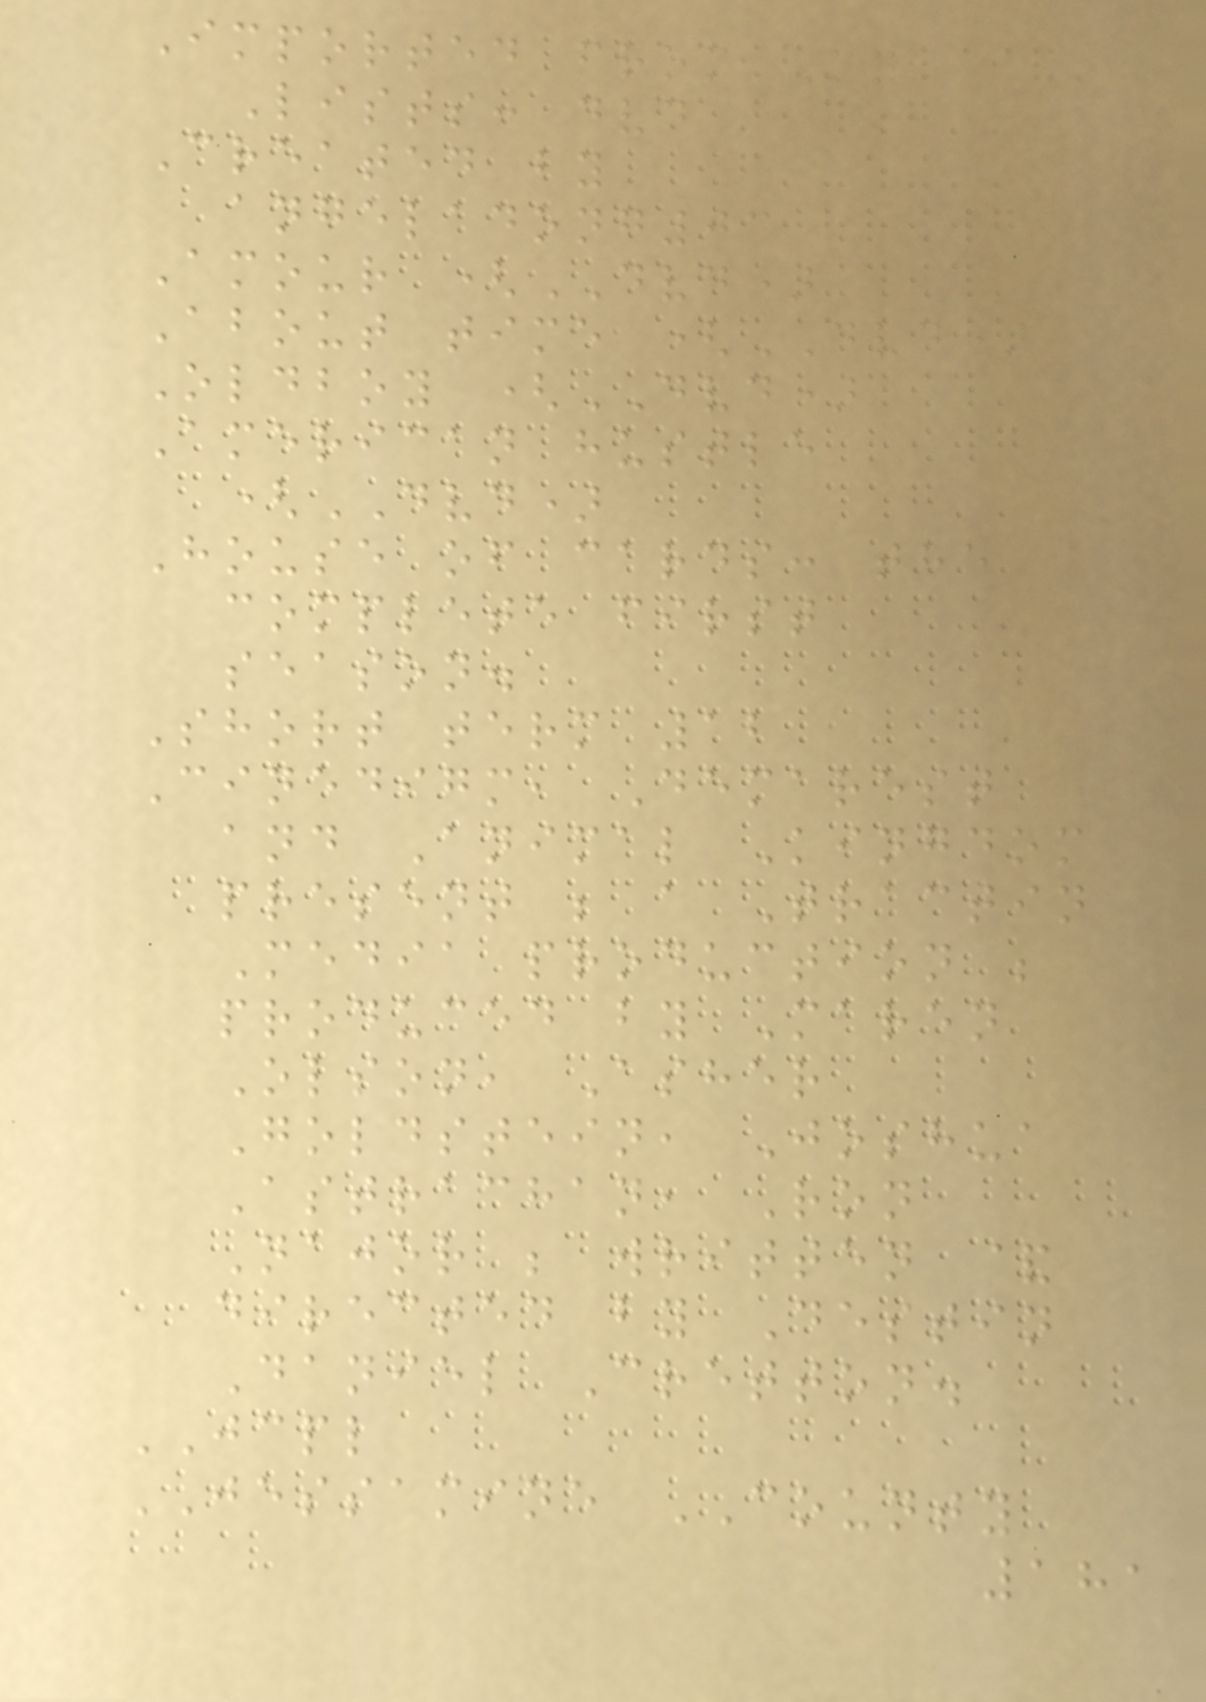Imported from My
Lists: dvd
Created by
angeladong03
Amour (DVD)
About time (DVD)
Oldboy (DVD)
American hustle
(DVD)
House of cards: the
complete first
season.
Short term 12
Cinedigm, Demarest
and Animal Kingdom
present ; a Tractin
Media production ;
produced by Maren
Olson, Asher
Goldstein, Joshua
Astrachan, Ron
Najor ; written &
directed by Destin
Daniel Cretton.
JCPL
JESSAMINE COUNTY
181
